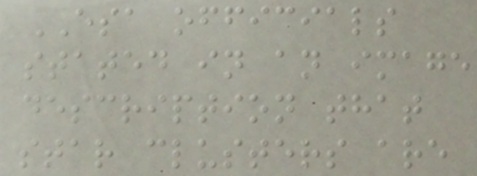ESA officials
stated in an image
description that
star clusters are
